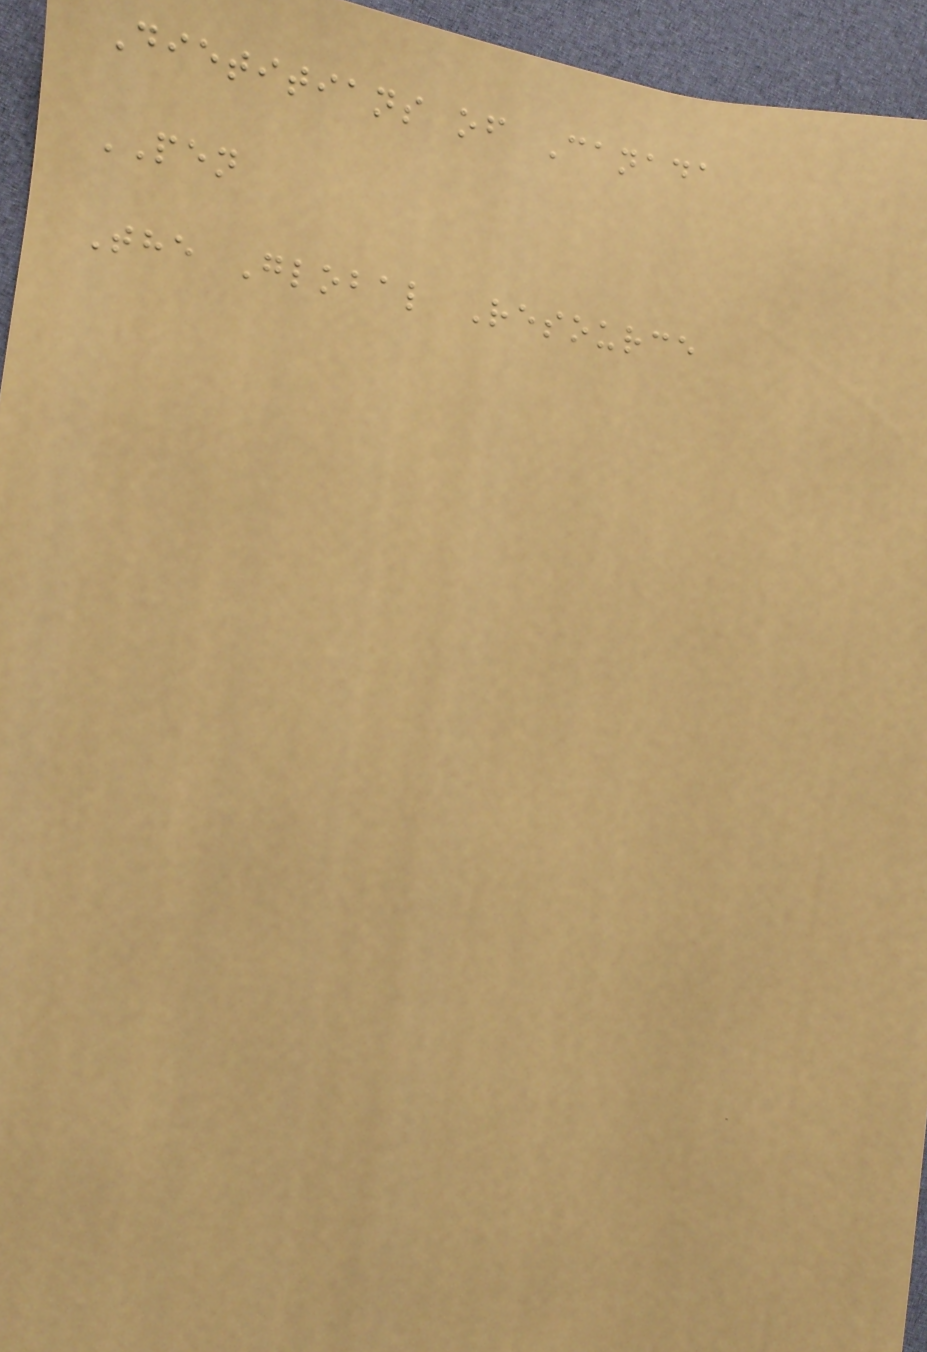Dietitians of Canada
PEN
The Global Resource
